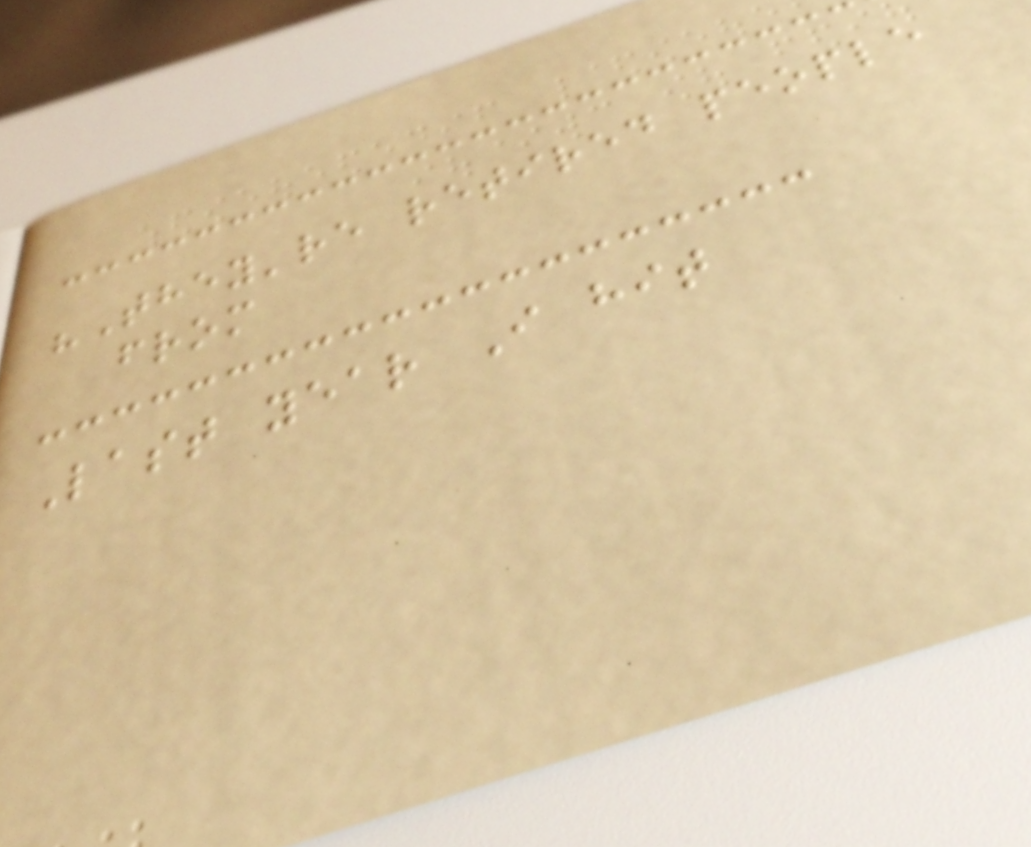"They're retired people
from
Last year I hit
